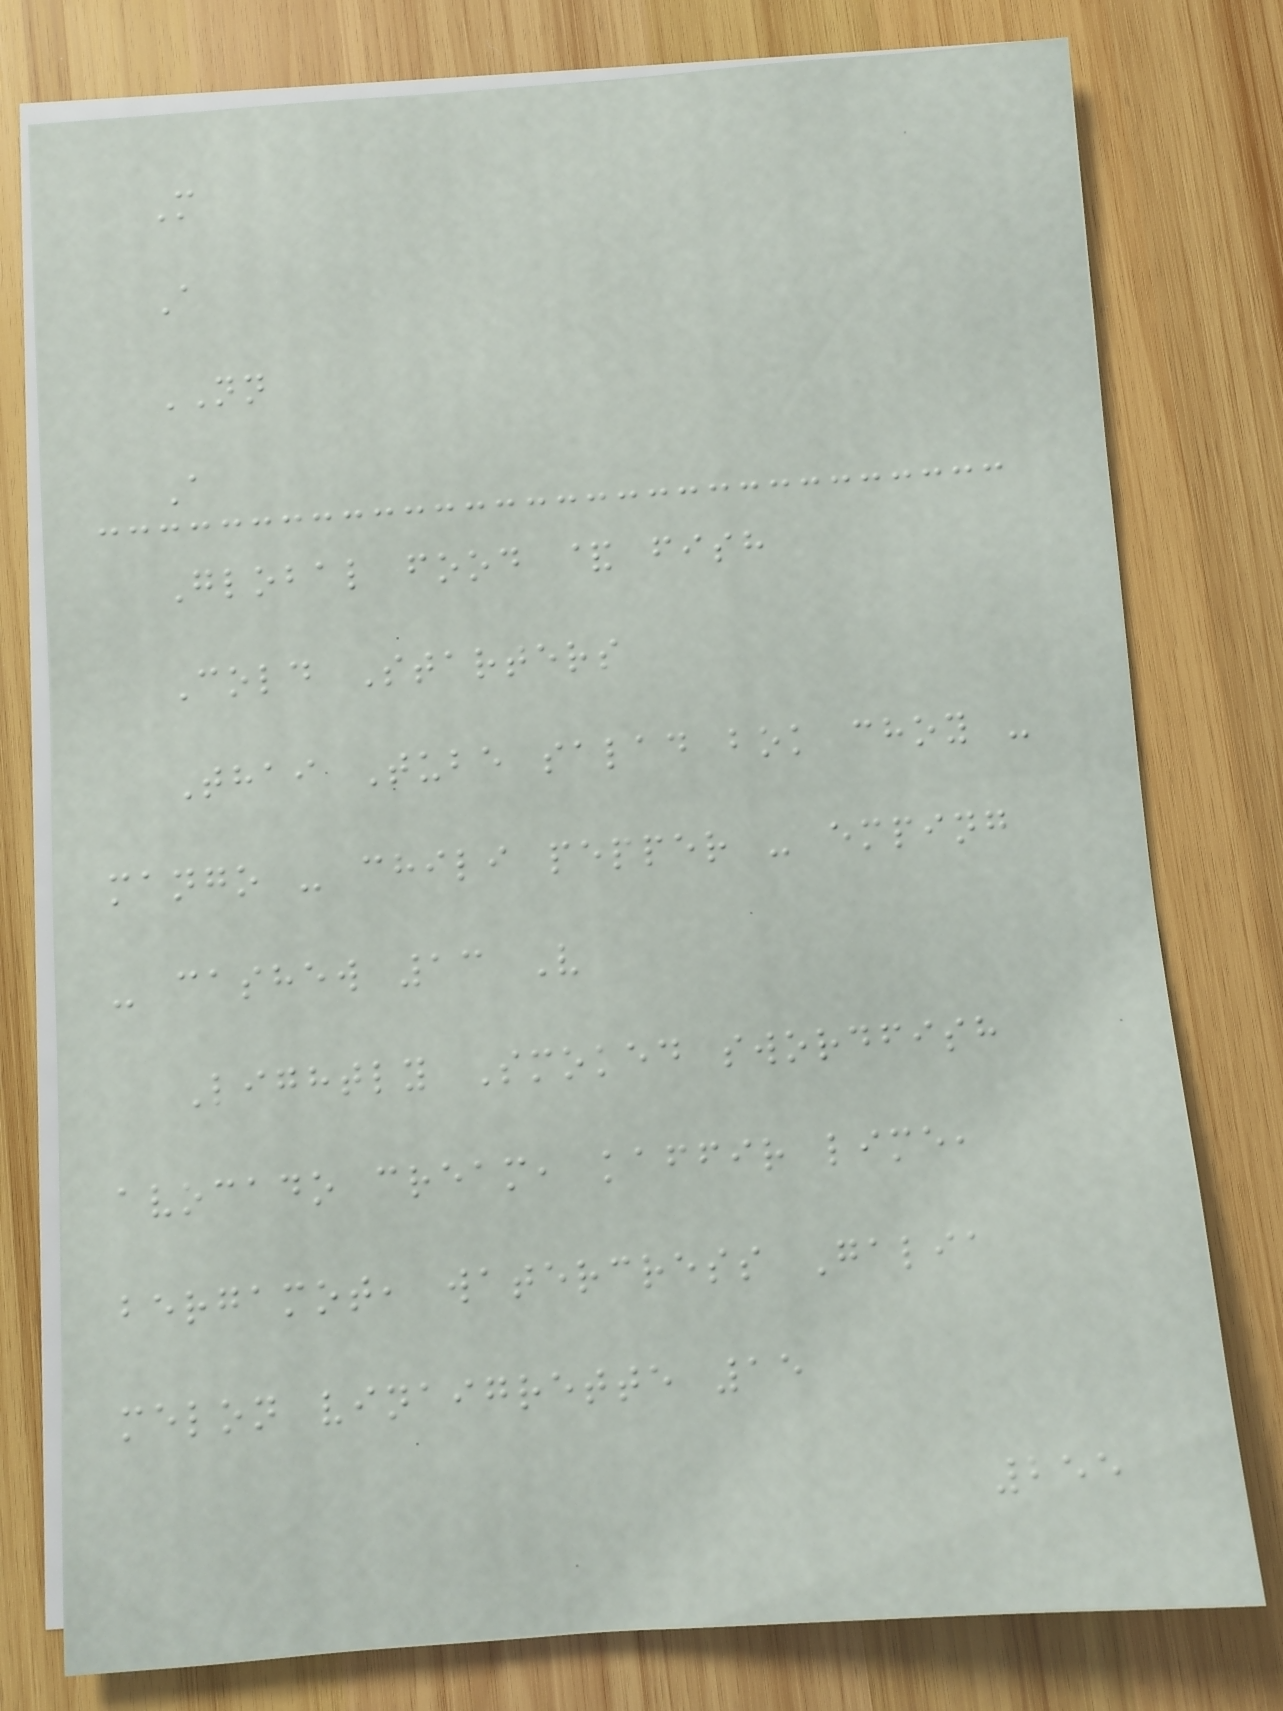M
A
NN
A
Global food & fish
Cold Starters
Thai Tube salad bok choy -
mango - chili pepper - emping
- cashew 13 V
Lightly Smoked swordfish
avocado cream, kaffir lime,
bergamot, watercress Galia
melon vinaigrette 15
255
